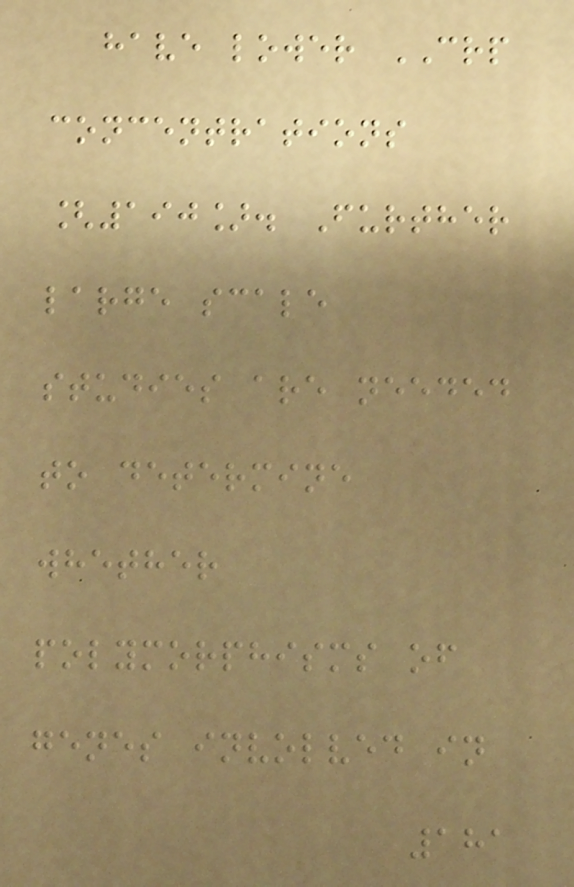have lower CRP
concentrations
[190]. Further
large scale
studies are needed
to determine
whether
polymorphisms of
genes involved in
181
